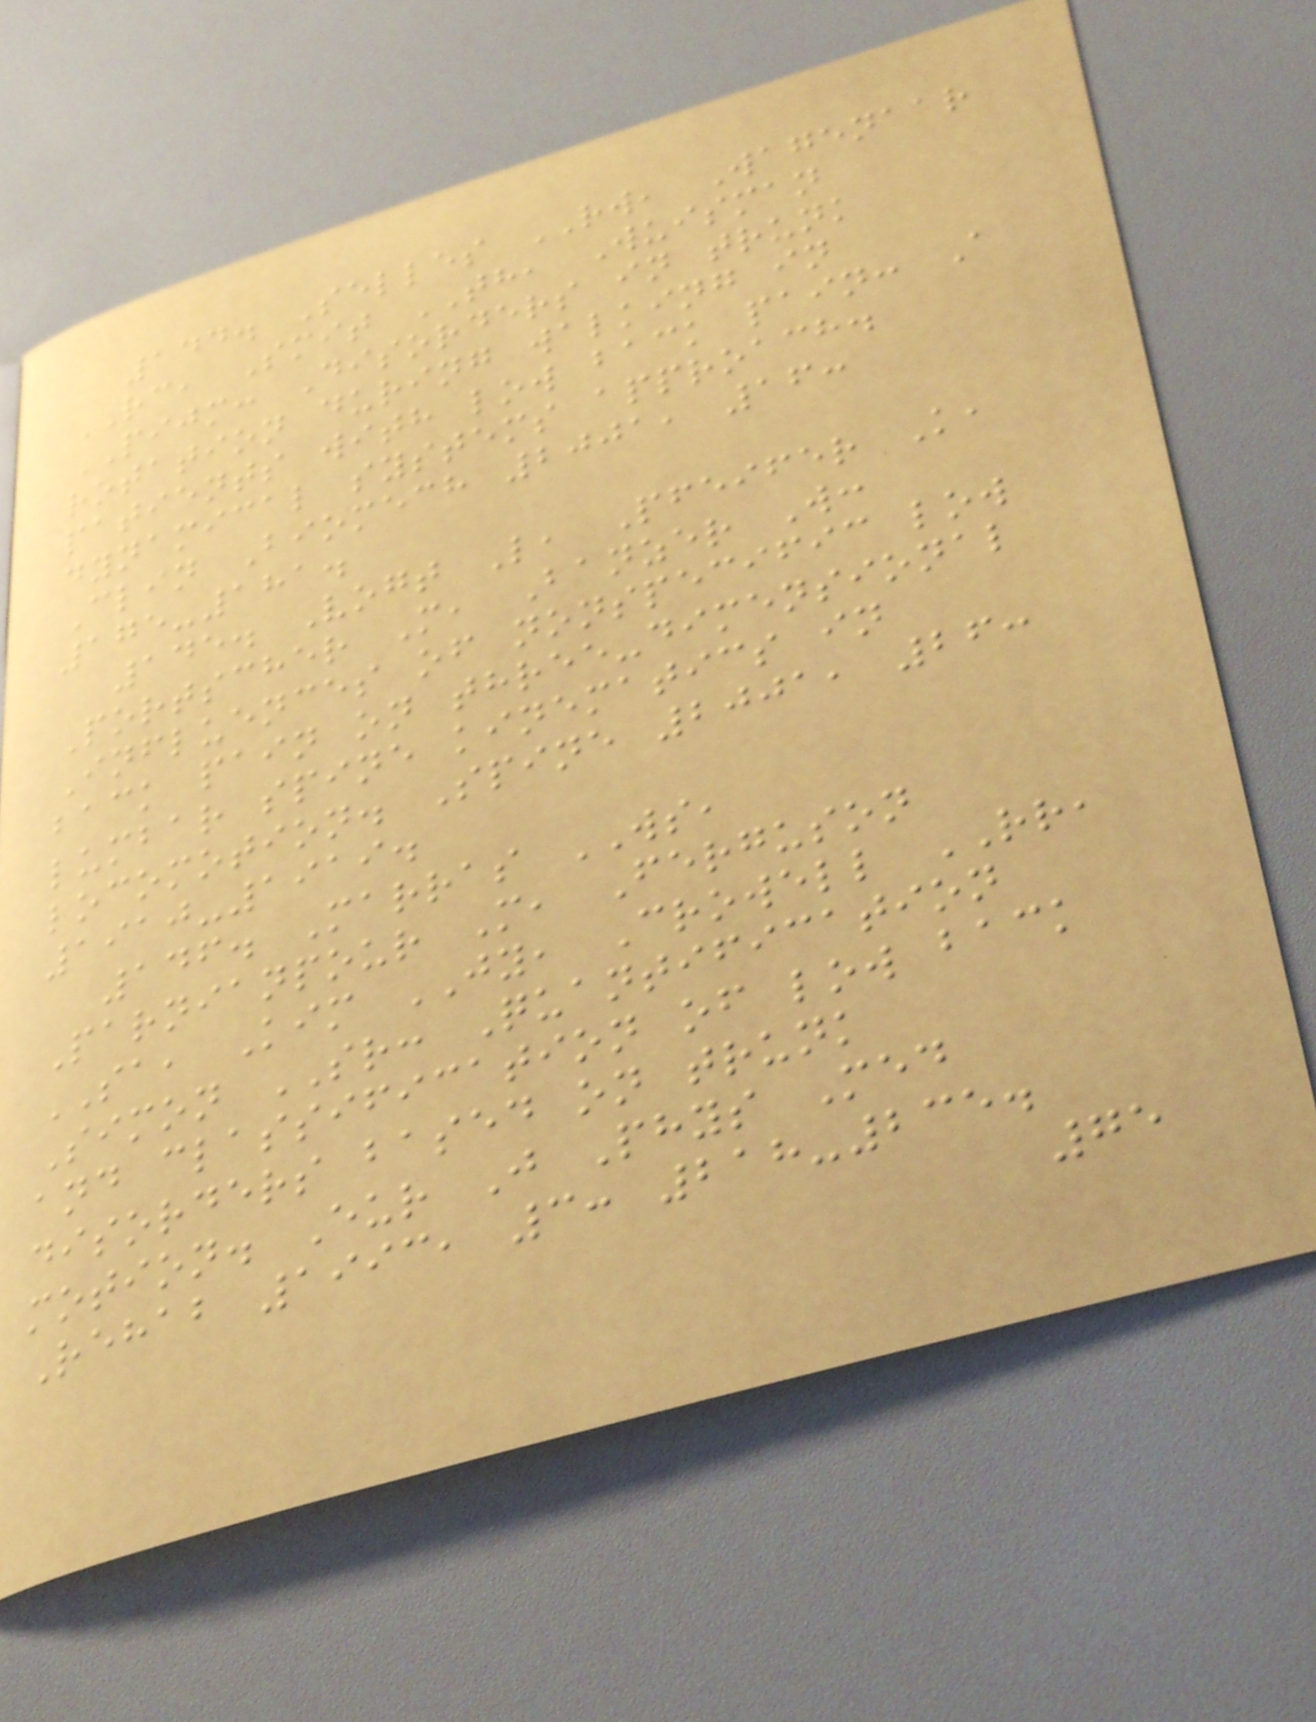144. Selles RW, Wagenaar
RC, Smit TH, Wuisman
PIJM: Disorders in trunk
rotation during walking in
patients with low back pain: A
dynamical systems approach.
Clin Biomech 2001, 16:
175-181.
145. Vogt L, Pfeifer K,
Portscher M, Banzer W:
Influences of nonspecific low
back pain on three-dimensional
lumbar spine kinematics in
locomotion. Spine 2001, 26:
1910-1919.
146. Marras WS,
Parnianpour M, Ferguson
SA, Kim JY, Crowell RR,
Simon SR: Quantification
and classification of low back
disorders based on trunk
motion. Eur J Phys Med
Rehab 1993, 3: 218-235.
75
